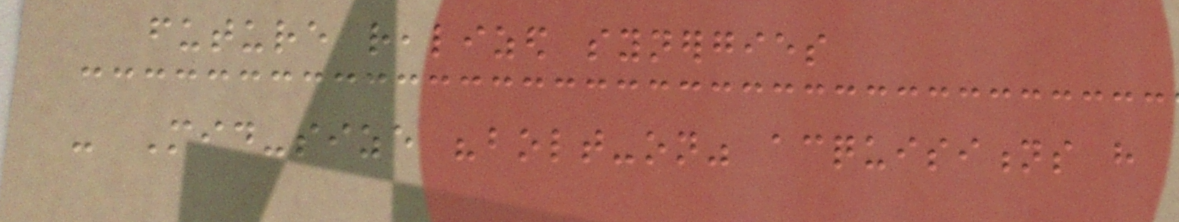future realized synergies
- Mid-size "bolt-on" acquisitions have
